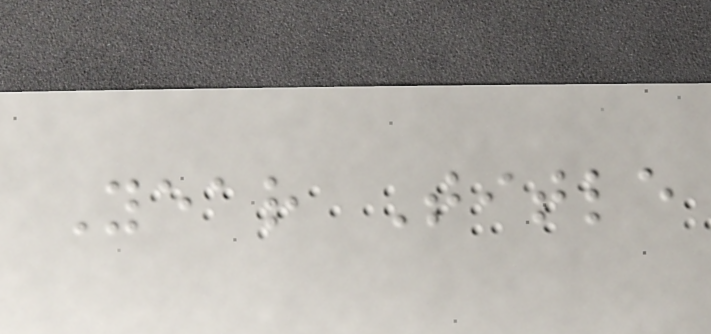Year Title
